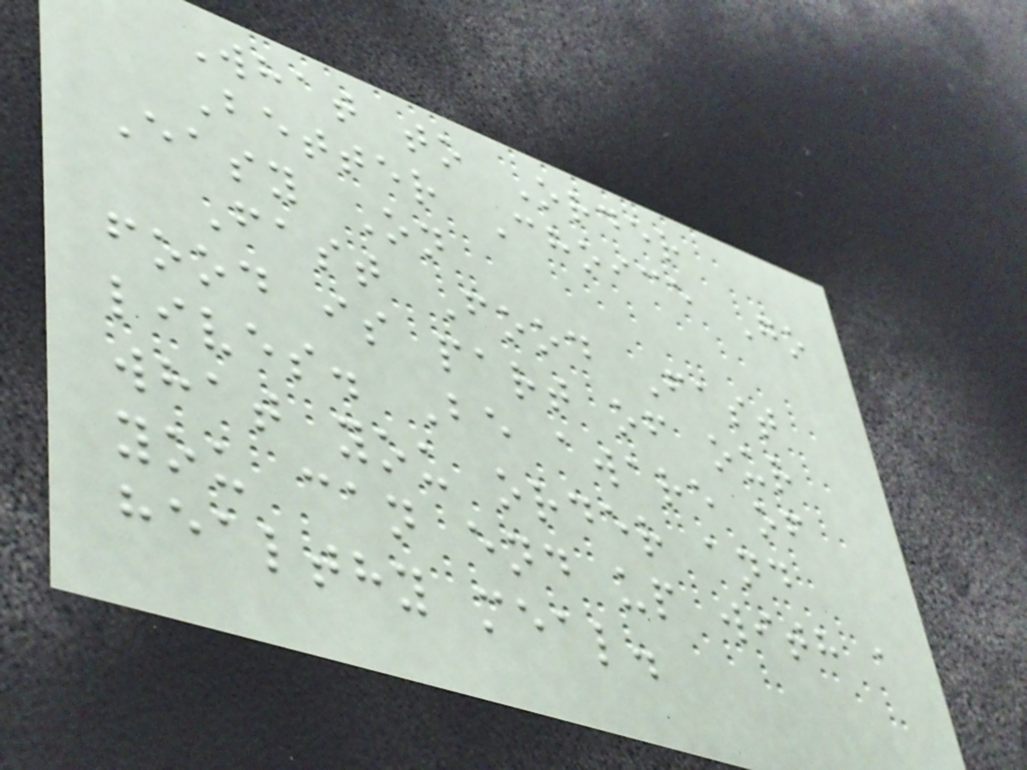What to Order
Better Choice Go
Easy On
Fast Food Fast
food is part of our
lives. Be aware of
what you order and
you can end up with a
healthy meal.
